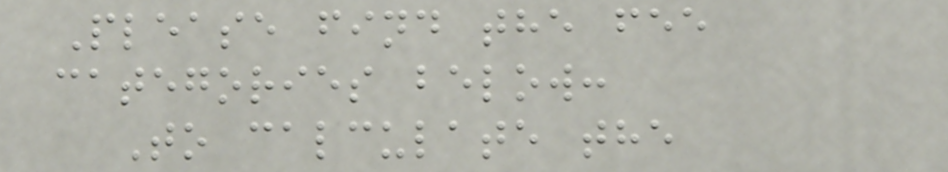Please find the fee
categories below:
To calculate the
